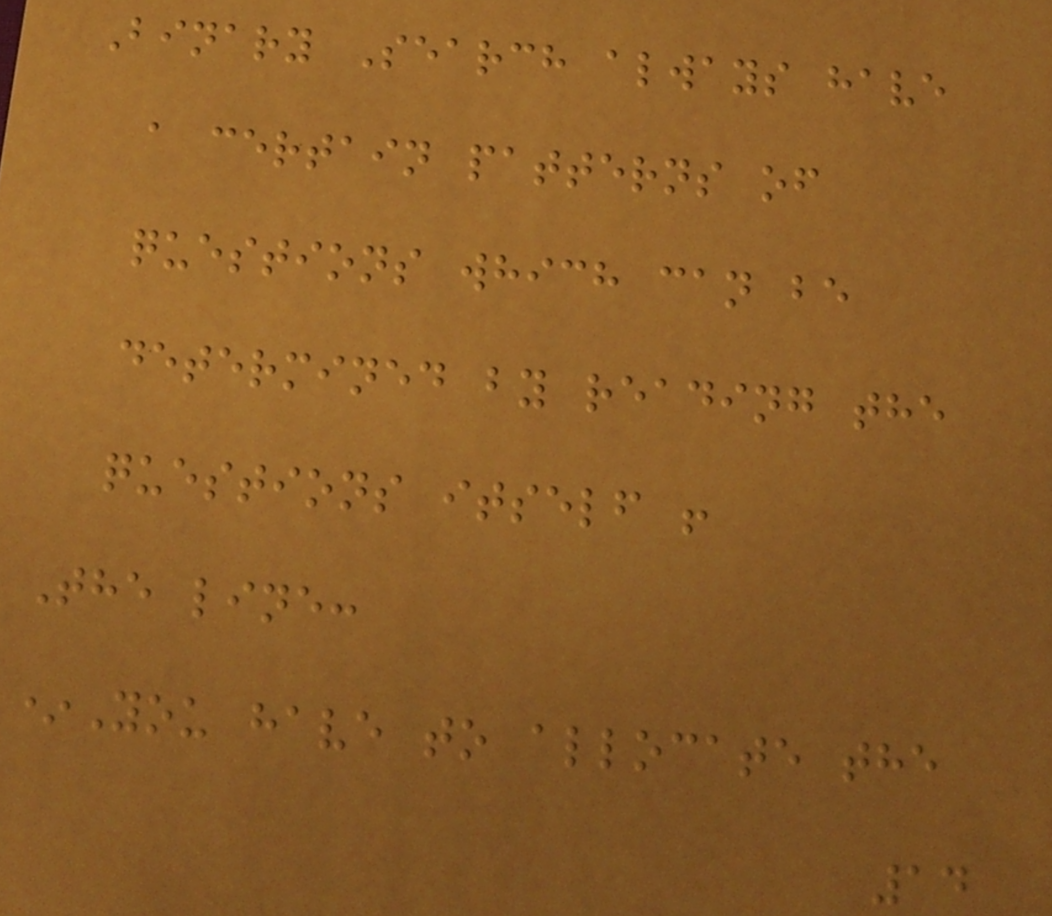Binary Search always have
a certain patterns of
questions which can be
determined by reading the
questions itself !
The line:
*You have to allocate the
14
